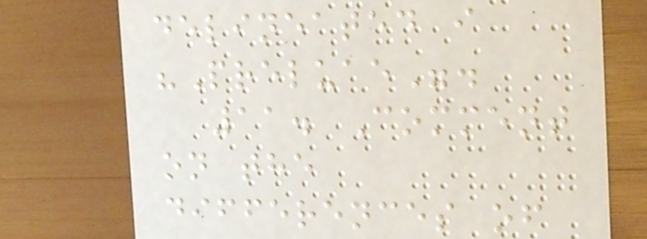delineated i
"Preluae".
11. Comment
on the
differences of
